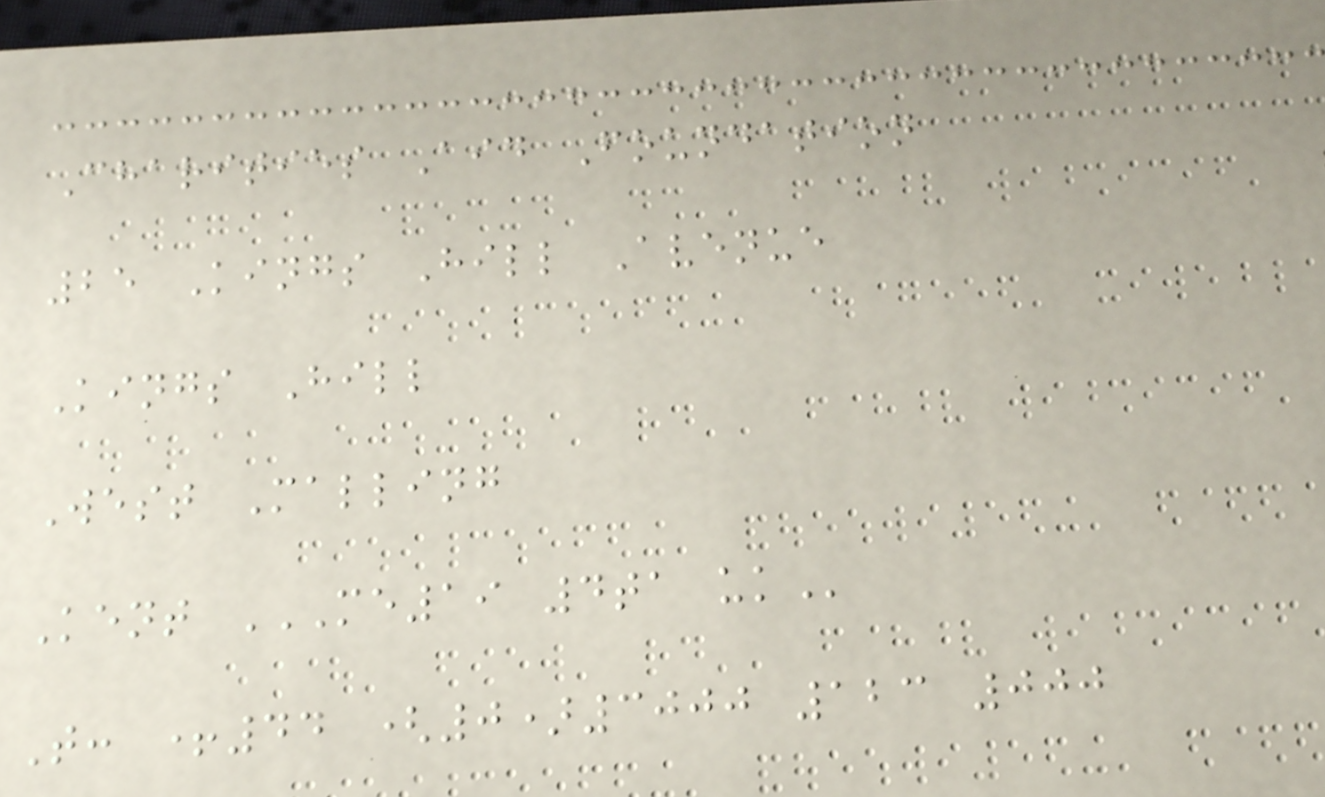Charities Aid Foundation
25 Kings Hill Avenue
Kings Hill
West Malling
Kent ME19 4TA UK
T: +44 (0)3000 123 000
